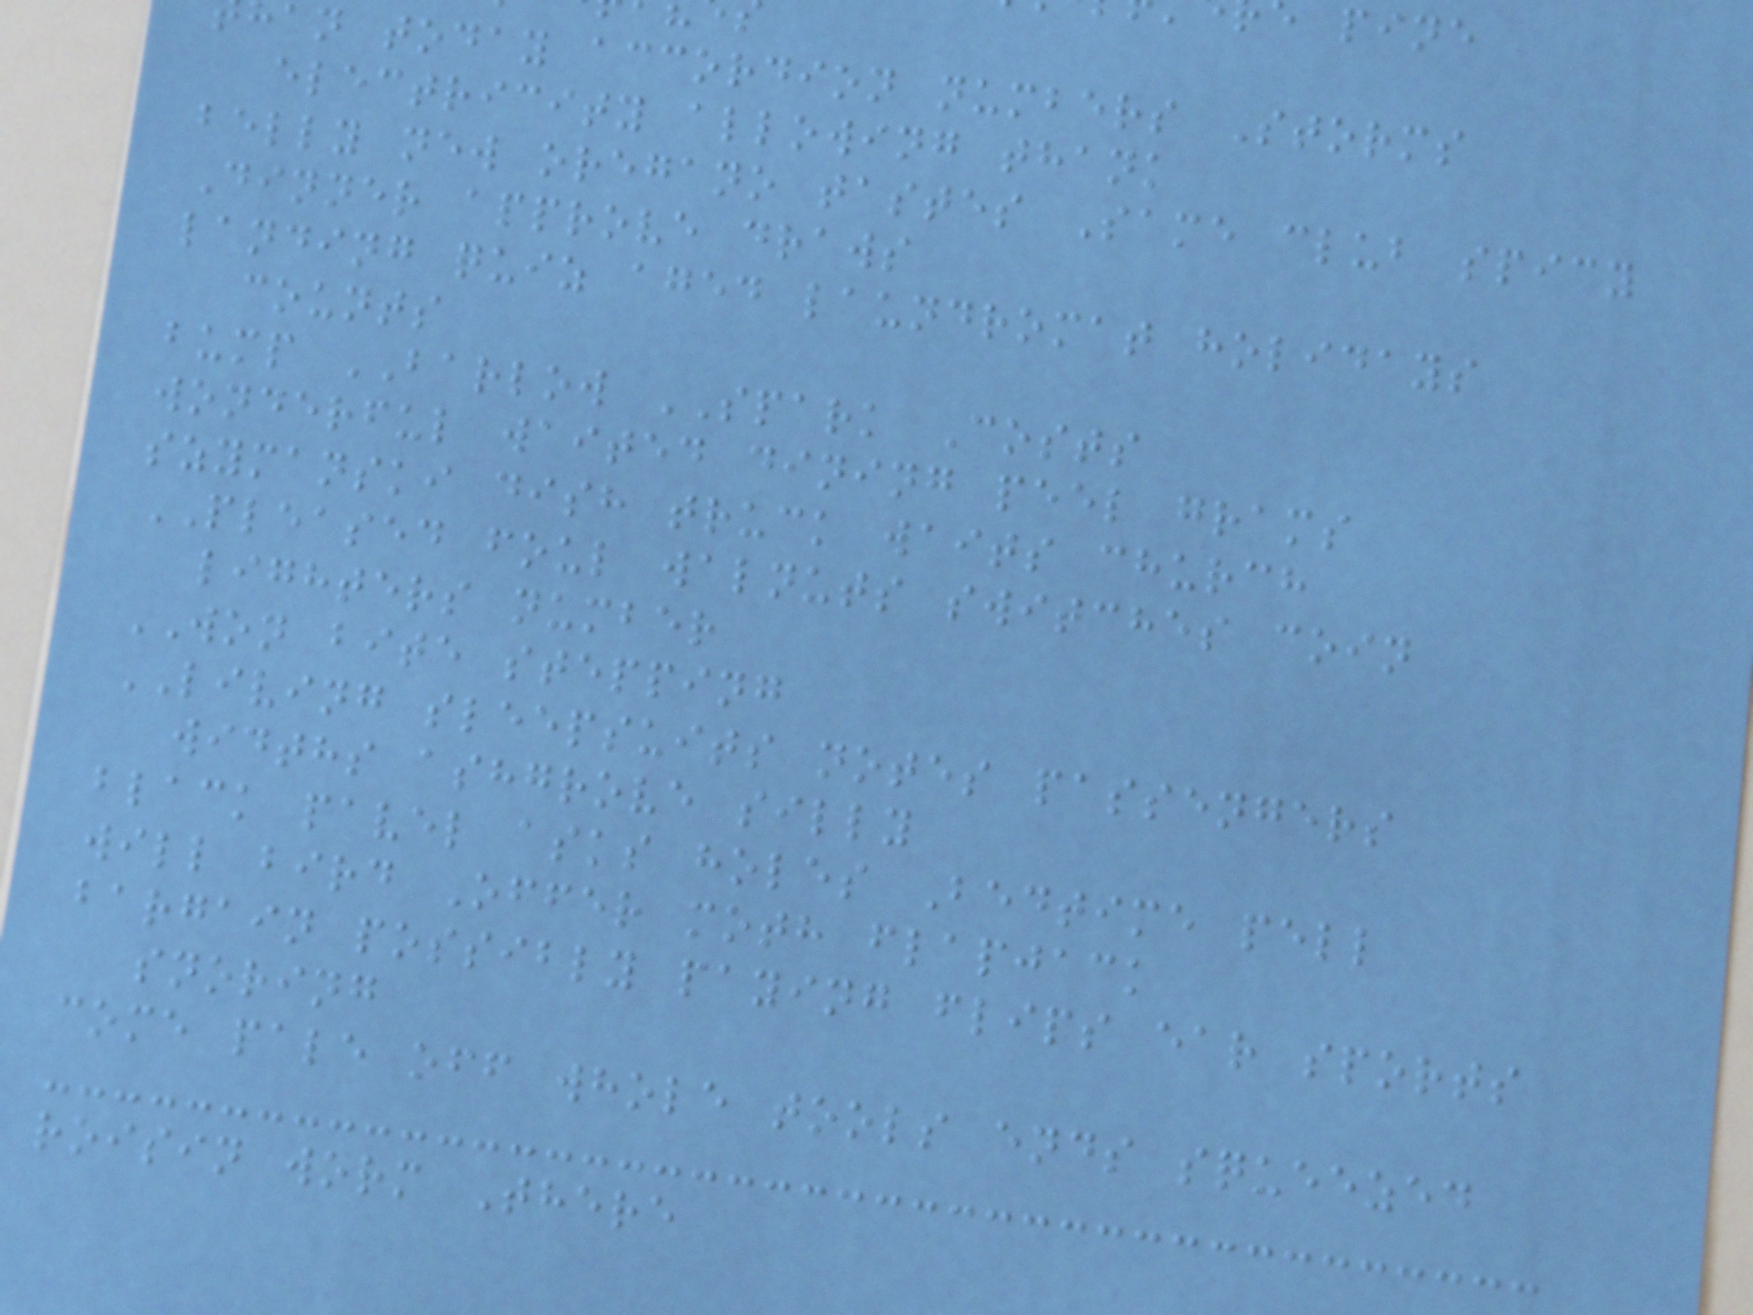an today accordion numbers Storms
electricity allowing thank
belly new oregano tastes Same club spicy
Dinner approve draws
landing quiz aged laundromat holidays
counts
bump BARLOW SPARK Costs
wonderful waited dining peel grams
szymanski dish truck waits church
PLEASED foul walnuts switches coin
lighters number
WON bite stepping
LIVING sleepsuits notes passengers
widths ashgrove silly
black pavel asks holes Bedtime pell
will bird Offer moth flapjack
bargain possibly paying flips ear sports
snoring
come pale off whole tools ends squeezed
roisin worm There
